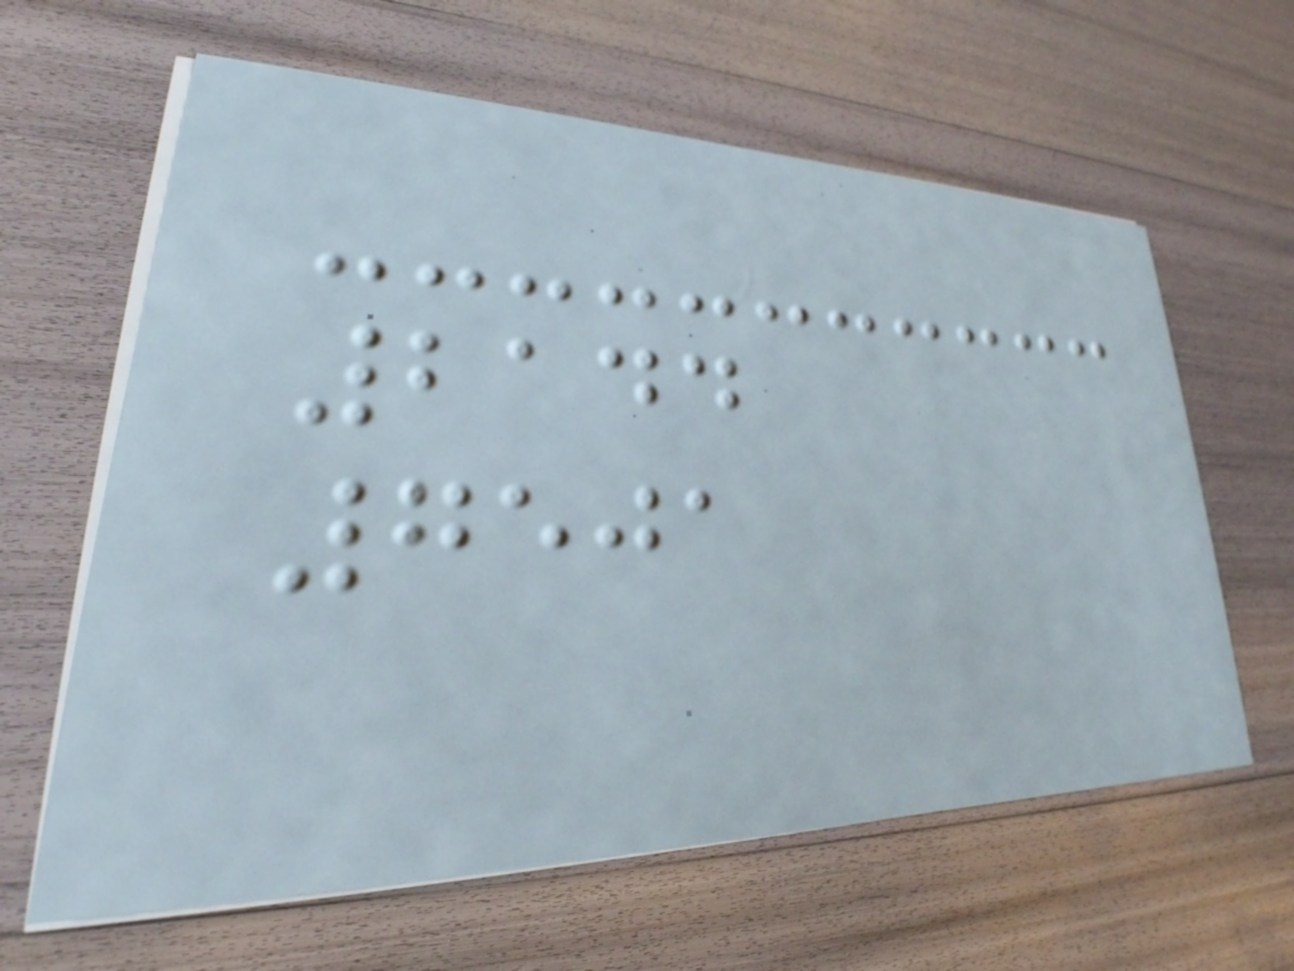2144
7501
